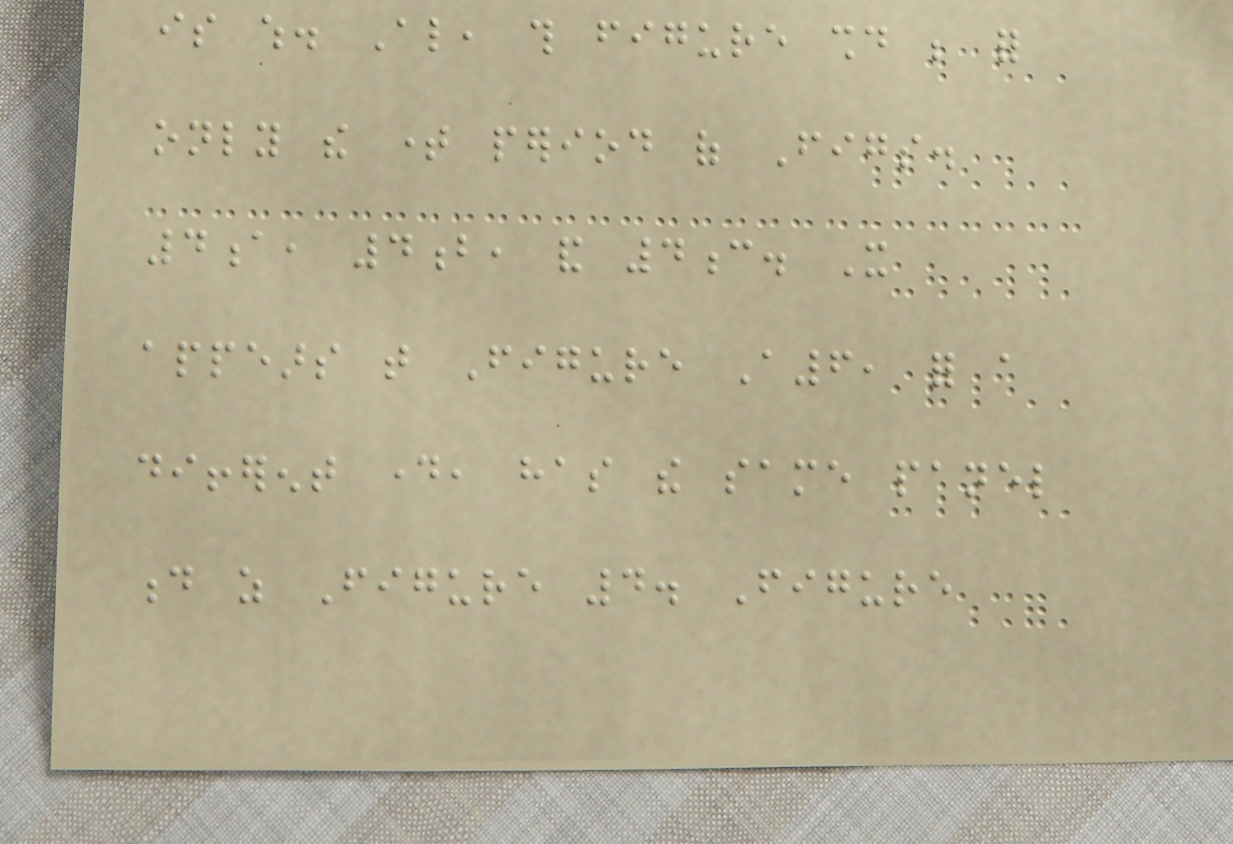is which. Also, this figure should be for
only the time period of Figs.
4a, 4b, and 4c. It
appears that Figure A6, for a
different day, has the same panel
d as Figure 4. Figure
